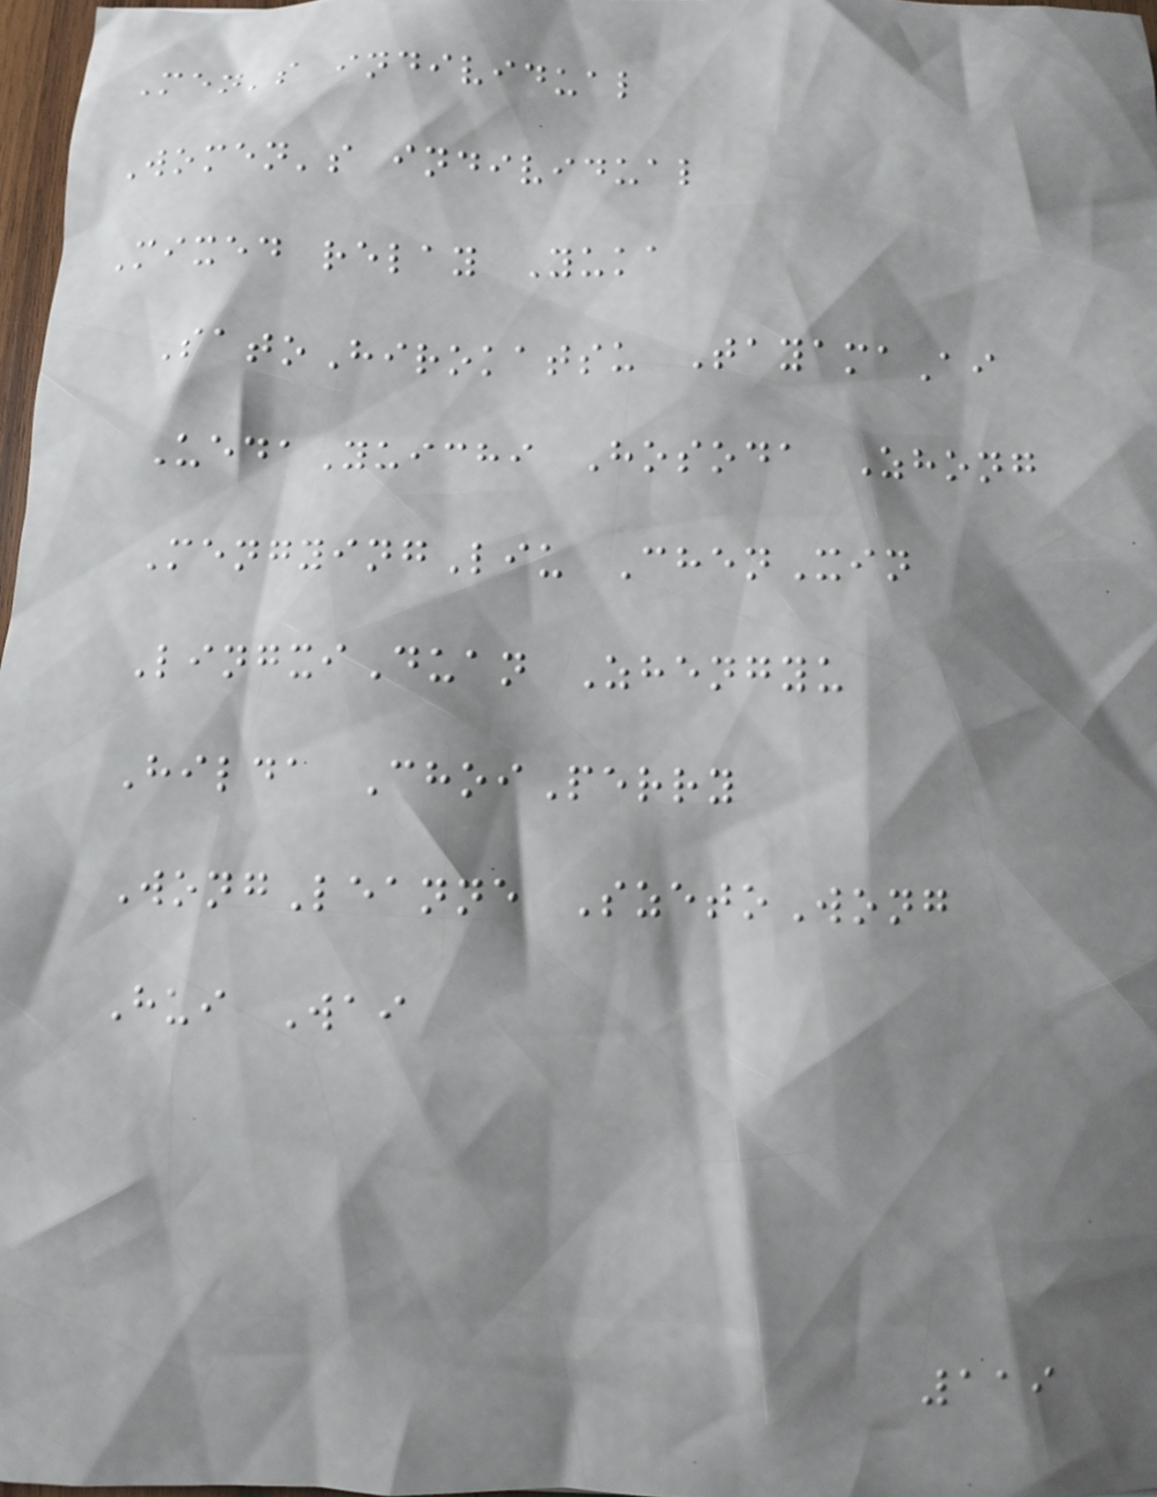Men's individual
Women's individual
Mixed relay Yuka
SatoHirokatsu TayamaAi
UedaYuichi Hosoda Zhong
MengyingLiu ChenXin
LingxiDuan Zhengyu
Hilda ChoiPerry
WongLeanne SzetoWong
Hui Wai
119
